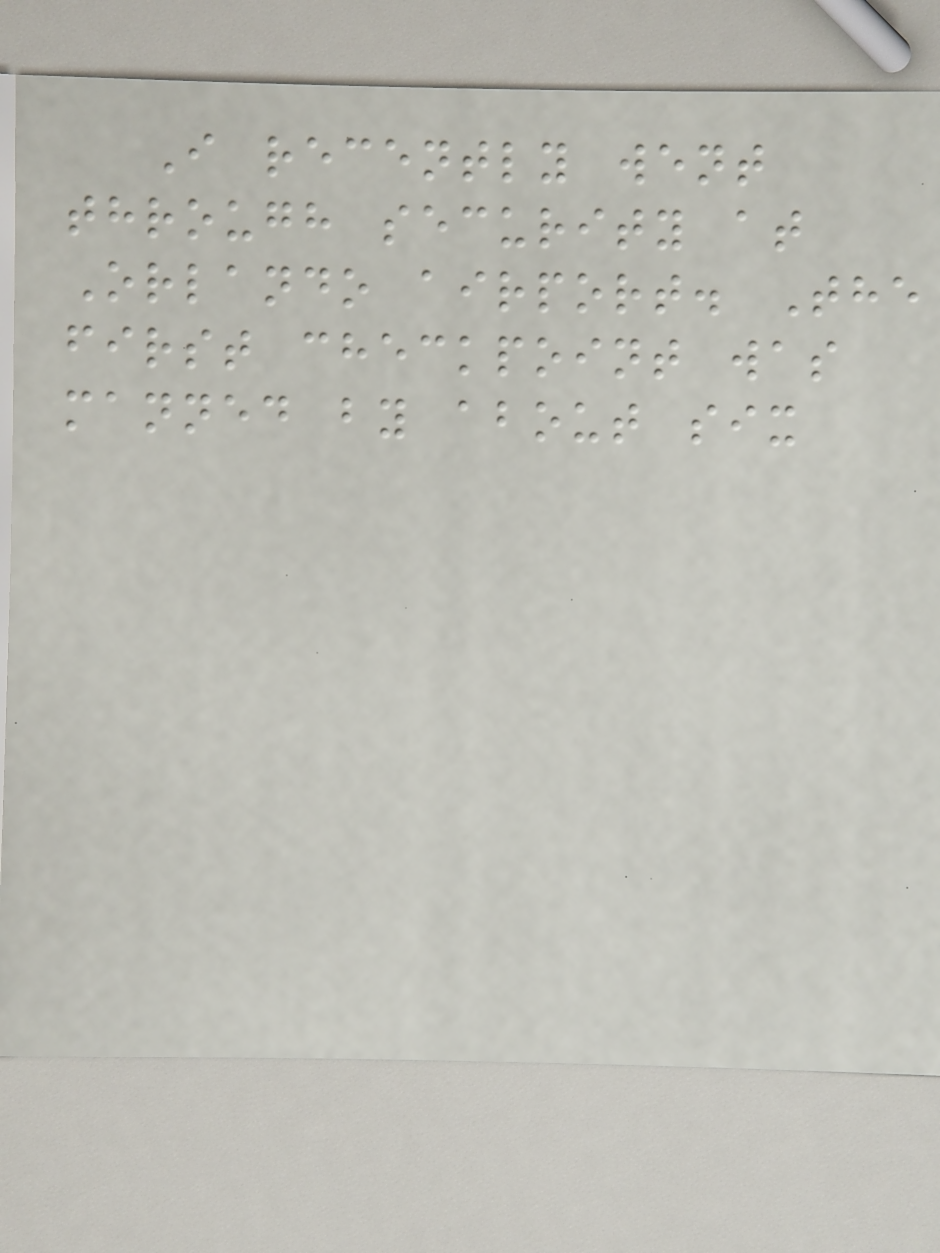I recently went
through security at
Orlando airport. The
first checkpoint was
manned by about six
